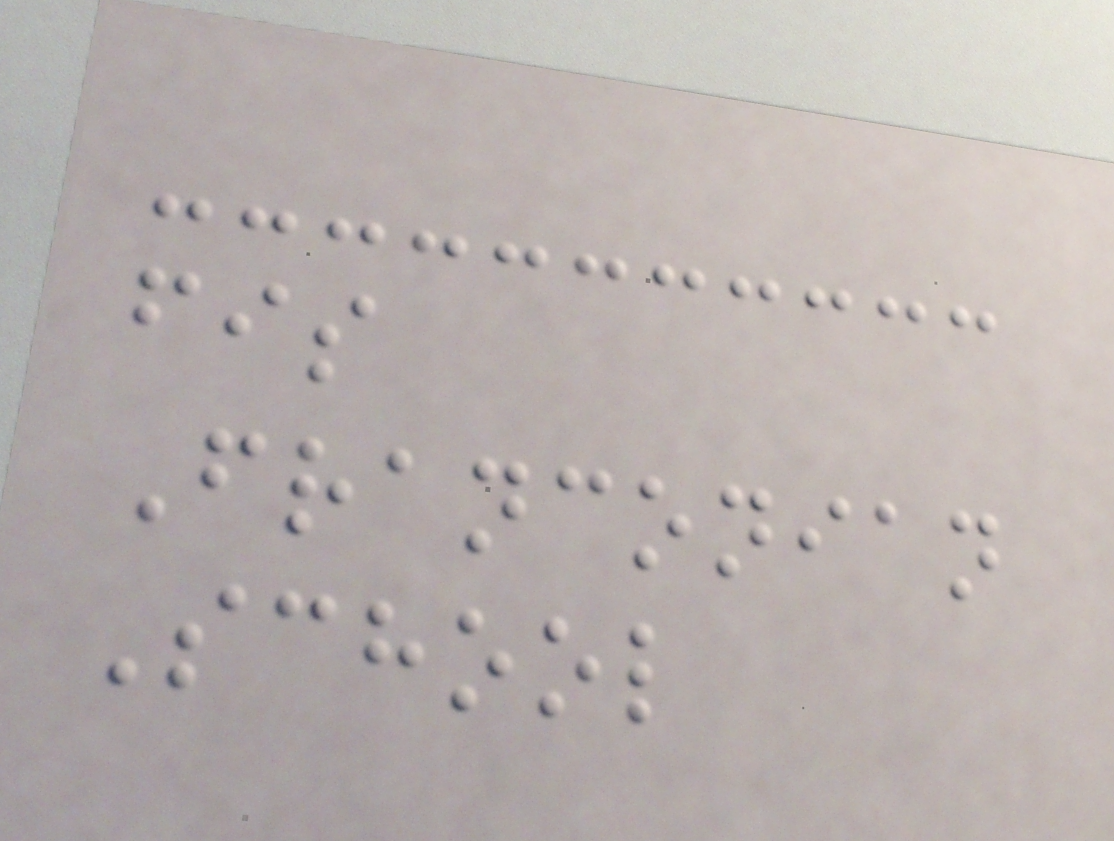fis
Franconian
School
